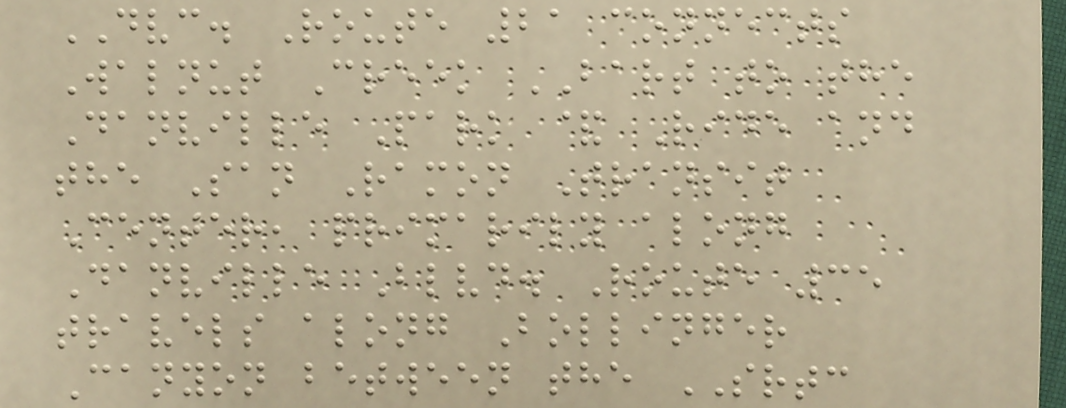DVC. Route 21 connects
Walnut Creek BART to the
Danville Park & Ride and
the San Ramon Transit
Center, primarily along
Danville Blvd. Route 35
travels along Bollinger
Canyon between the SRTC
